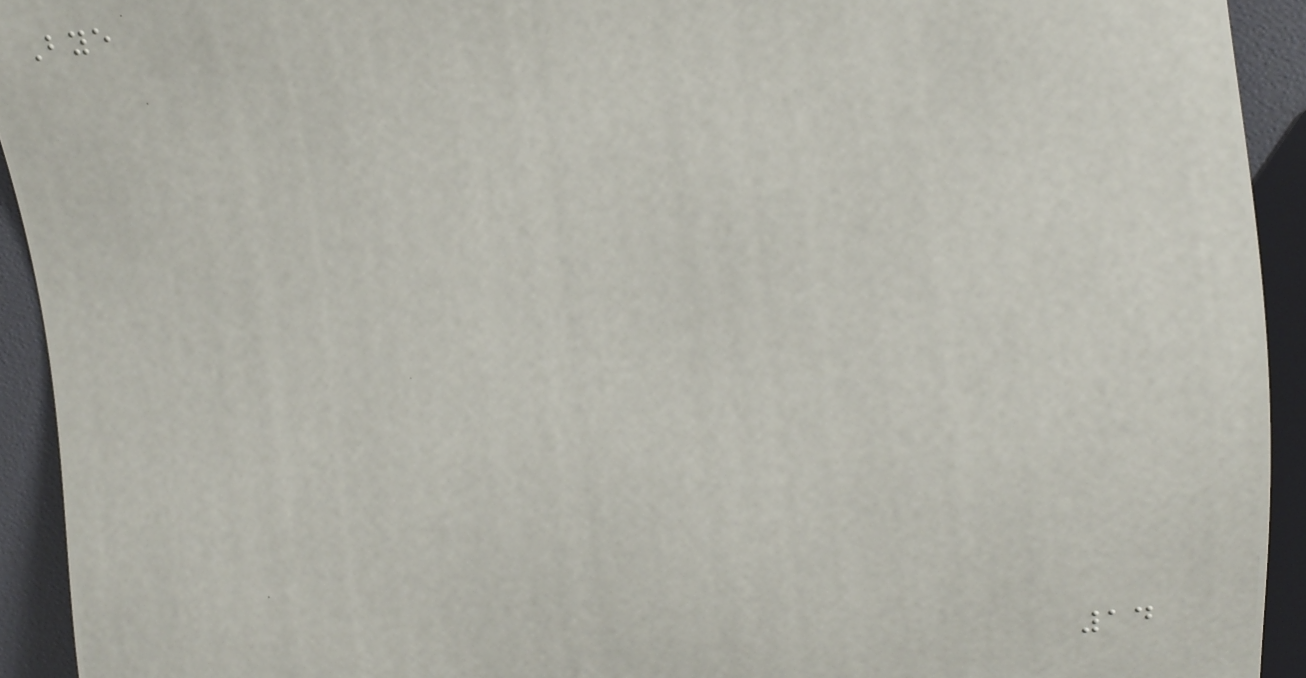Bye
14
